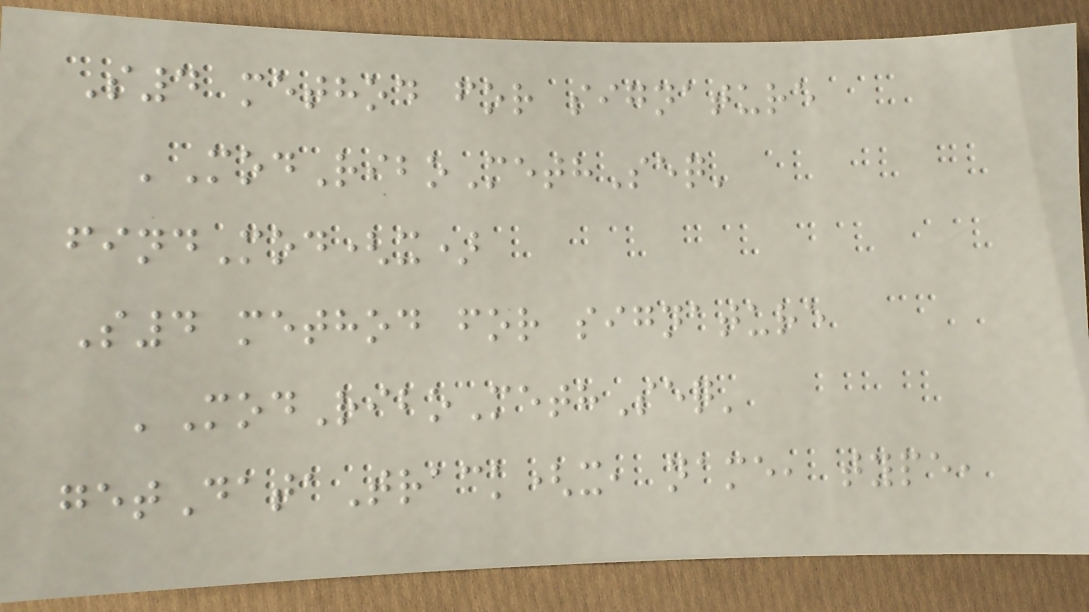S4 method for signature
'ModRiboMethSeq'
findMod(x)
S4 method for signature
'ModRiboMethSeq'
getDataTrack(x, name, type,
